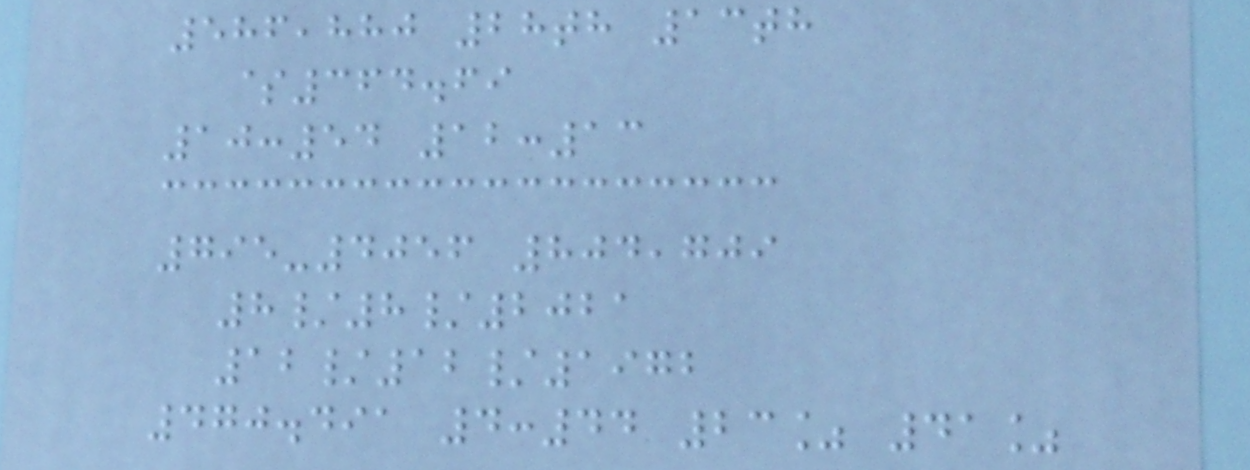586,880 28th 13th
$364.69
10:54 12:13
795-4056 804,709
8/8/2021
12/12/1972
470.491 4:44 23% 41%
